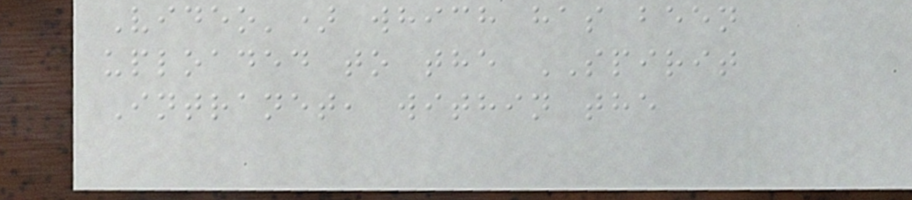Video') which has been
uploaded to the SPIRIT
Intranet, within the
